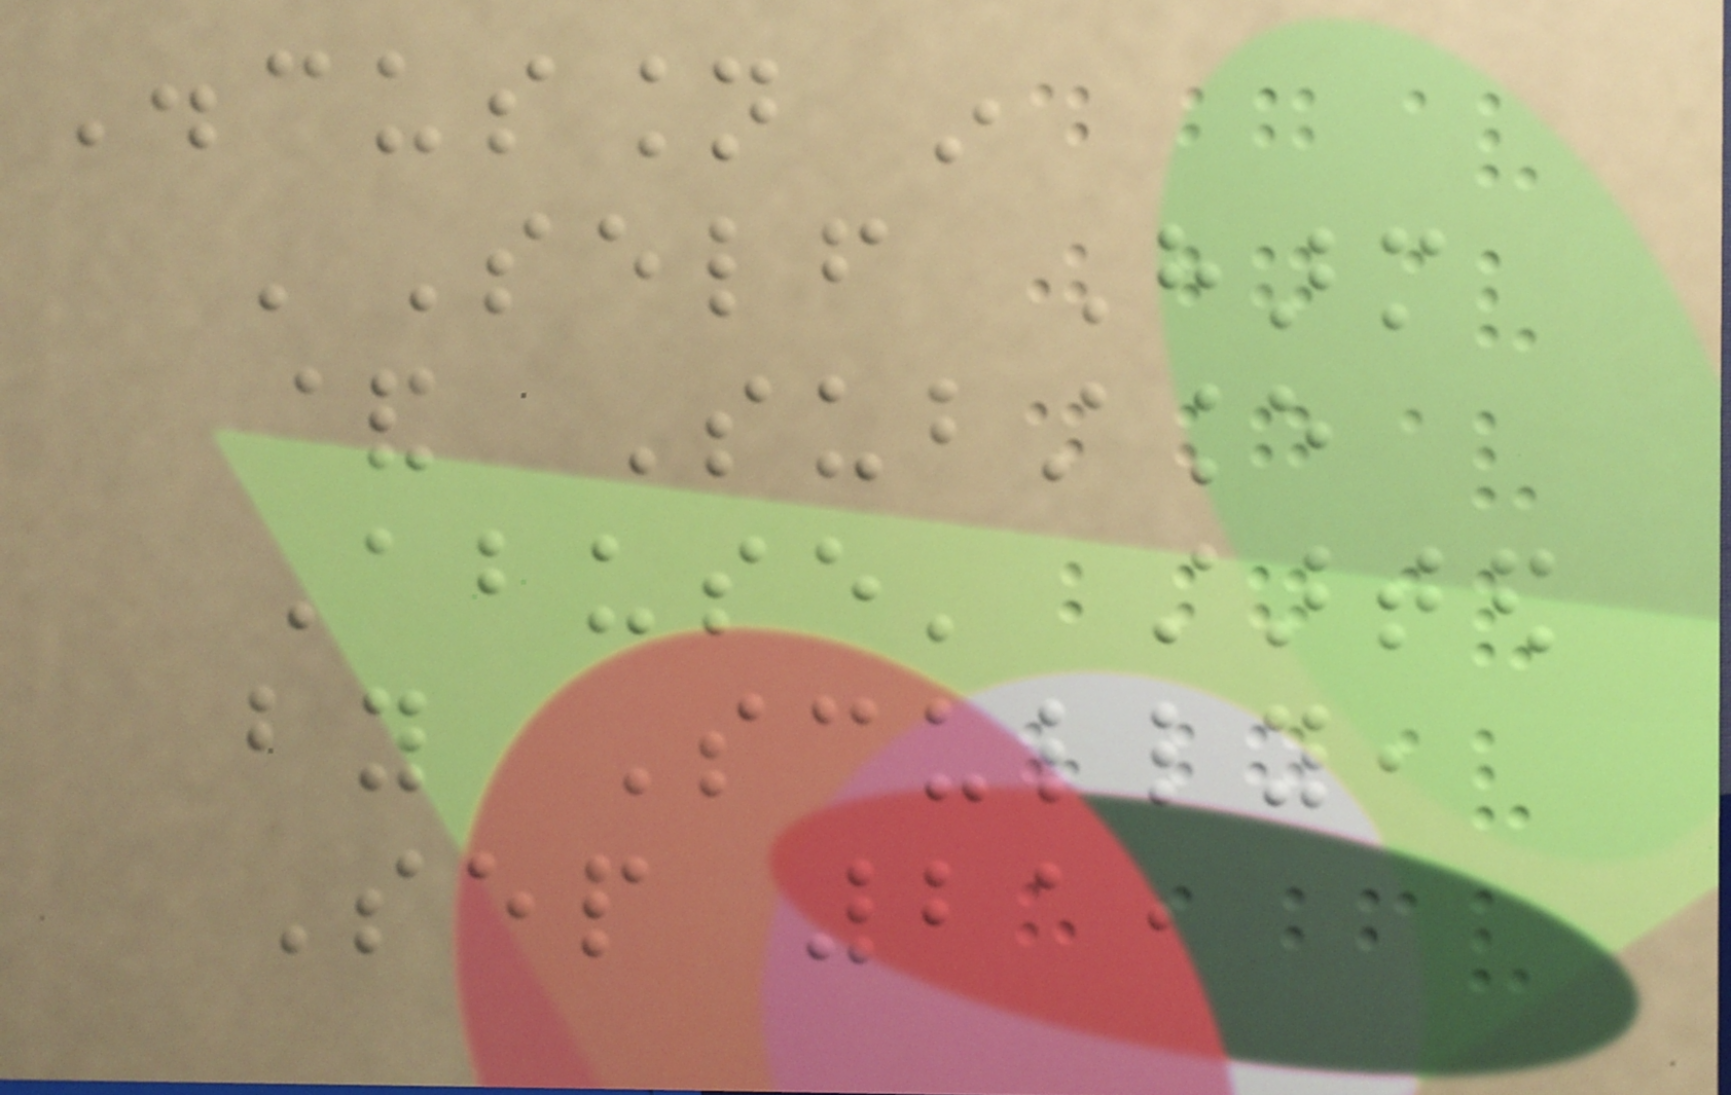Discussion in
'Self Harm
& Substance
Abuse' started
by Scully,
Sep 21,
